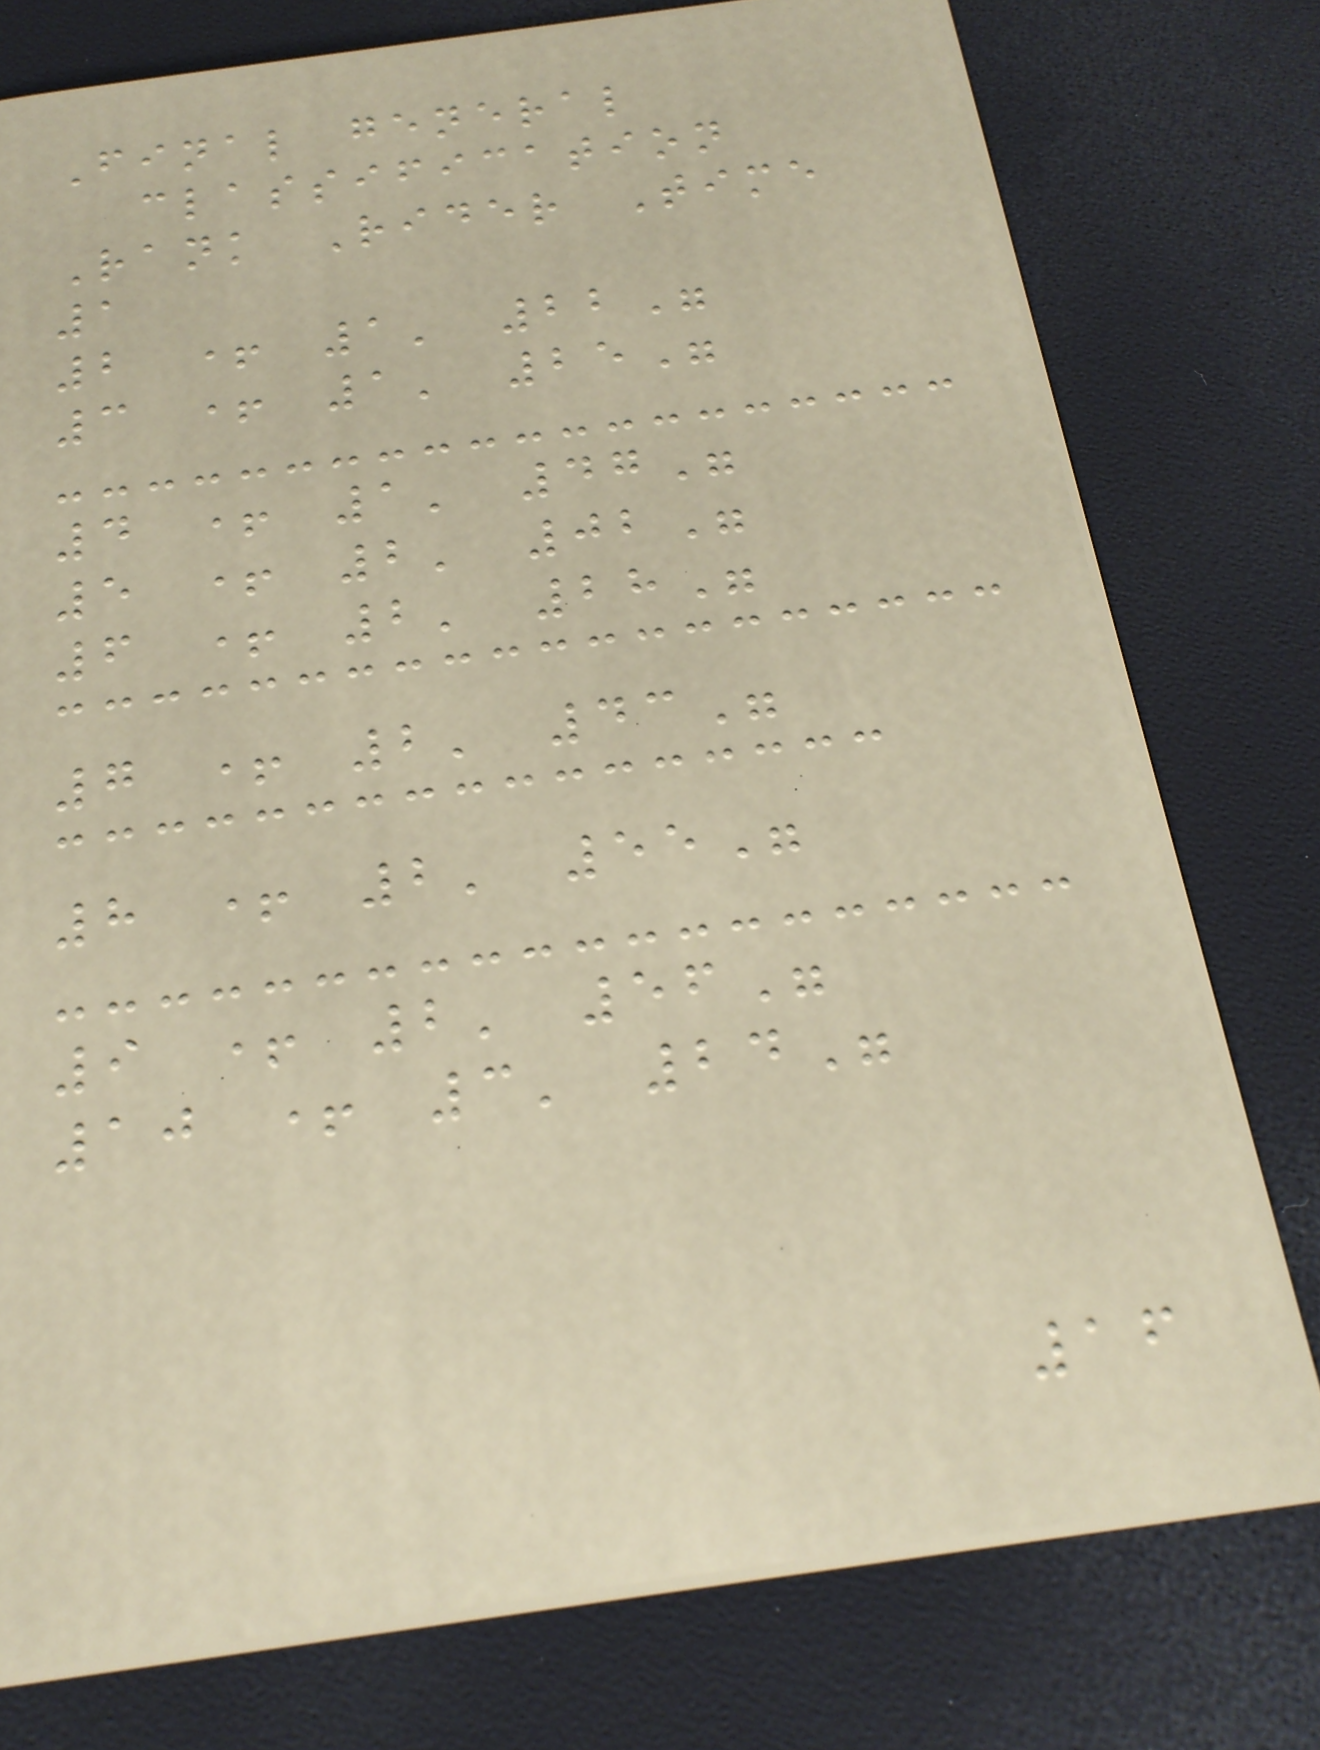Final general
classification
Rank Rider Time
1
2 + 1' 22"
3 + 1' 25"
4 + 1' 47"
5 + 2' 02"
6 + 2' 28"
7 + 2' 43"
8 + 2' 55"
9 + 2' 56"
10 + 3' 24"
16
